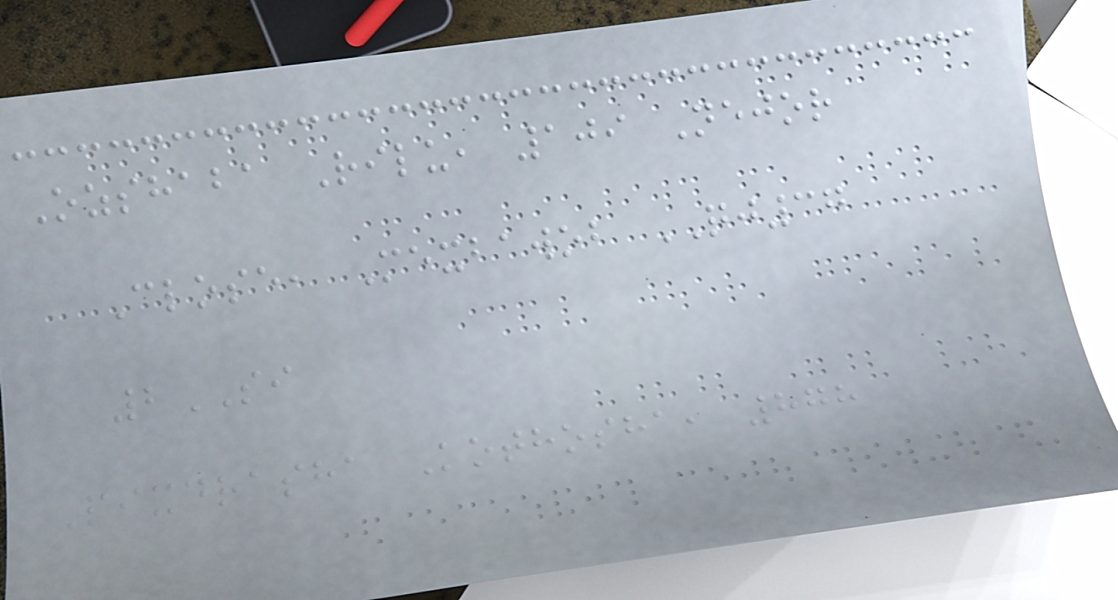Ozshaba Rilu, 109 Nejor
Close, Mexbawob QJ37
2SI
Pixdrasha Kothosha, 878
